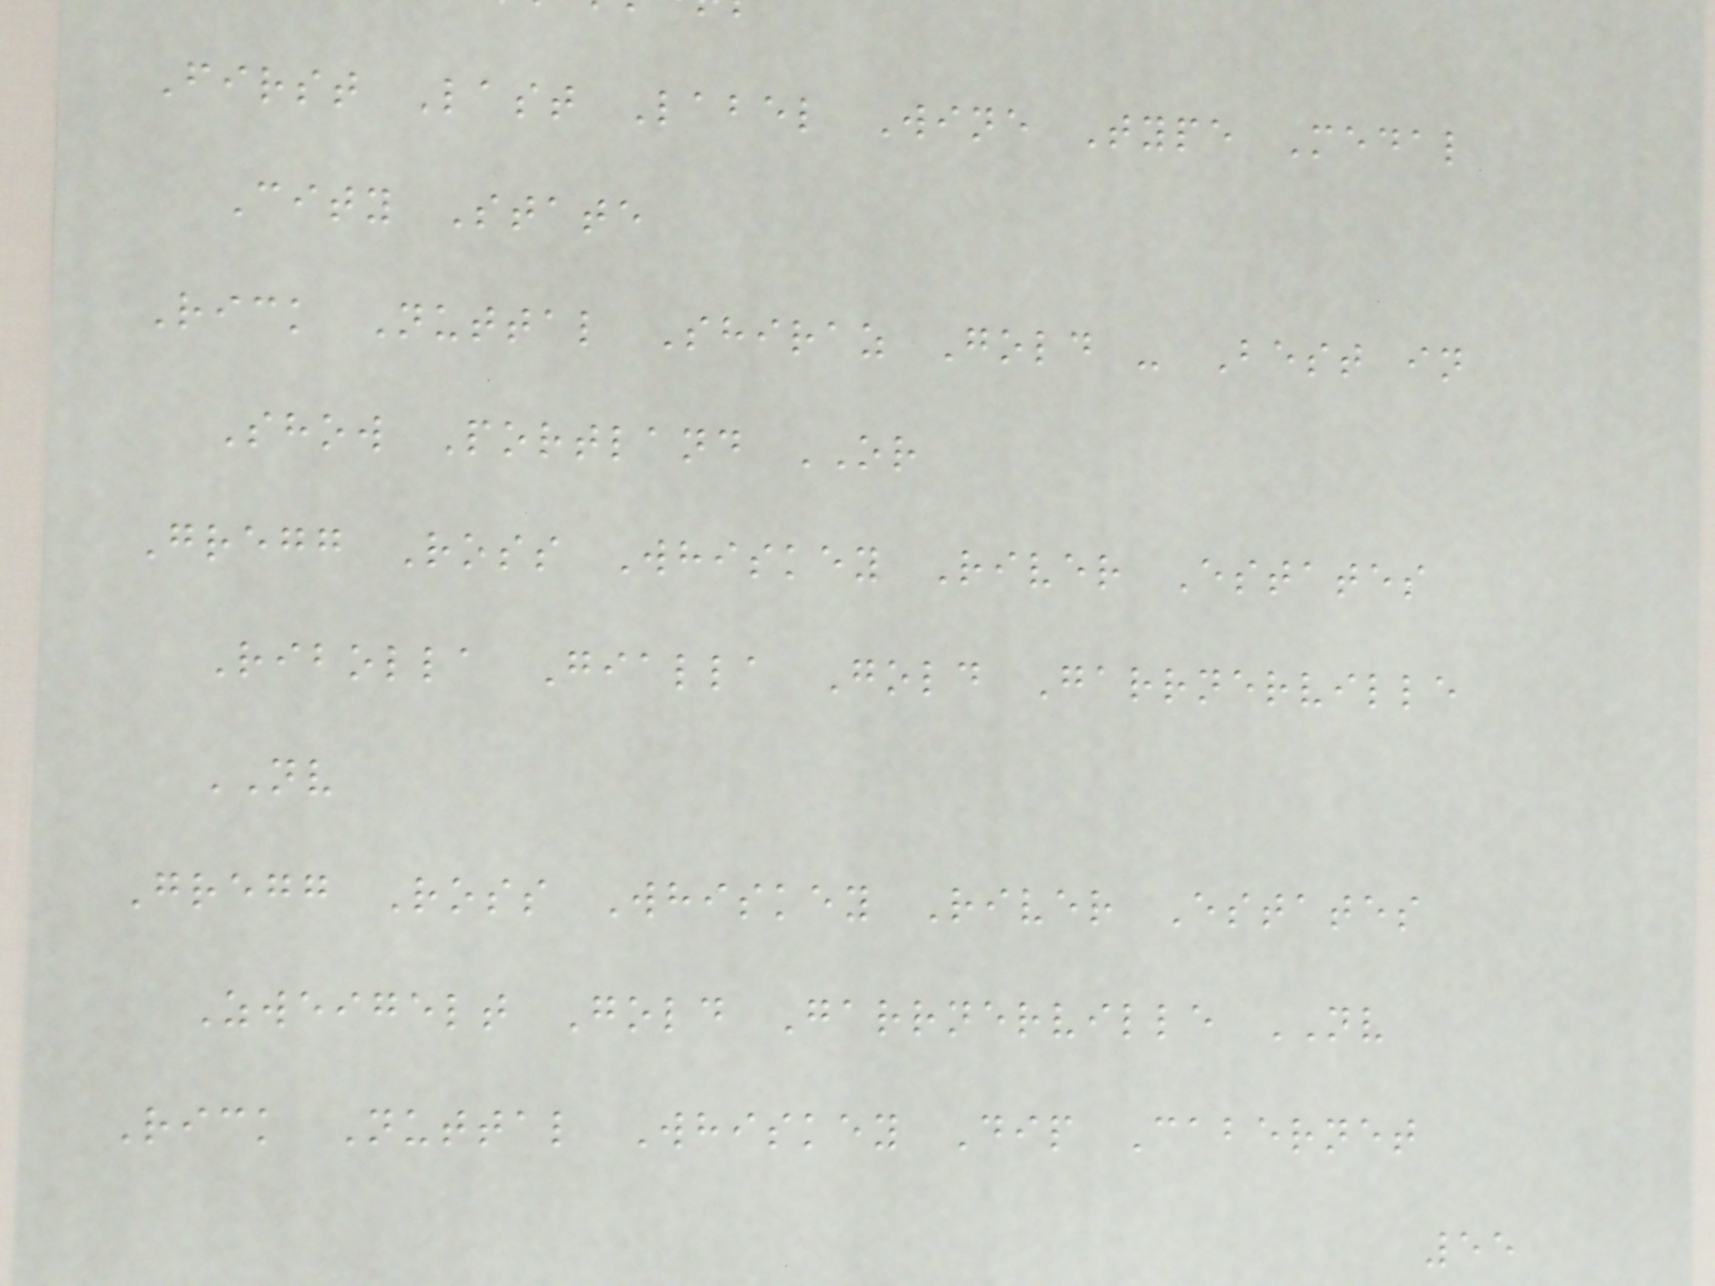First Last Label Wine Type Medal
City State
Rick Nuttal Shiraz Gold - Best in
Show Portland OR
Gregg Ross Whiskey River Estates
Ribolla Gialla Gold Garrnerville
NV
Gregg Ross Whiskey River Estates
Zweigelt Gold Garrnerville NV
Rick Nuttal Whiskey Dip Cabernet
55
